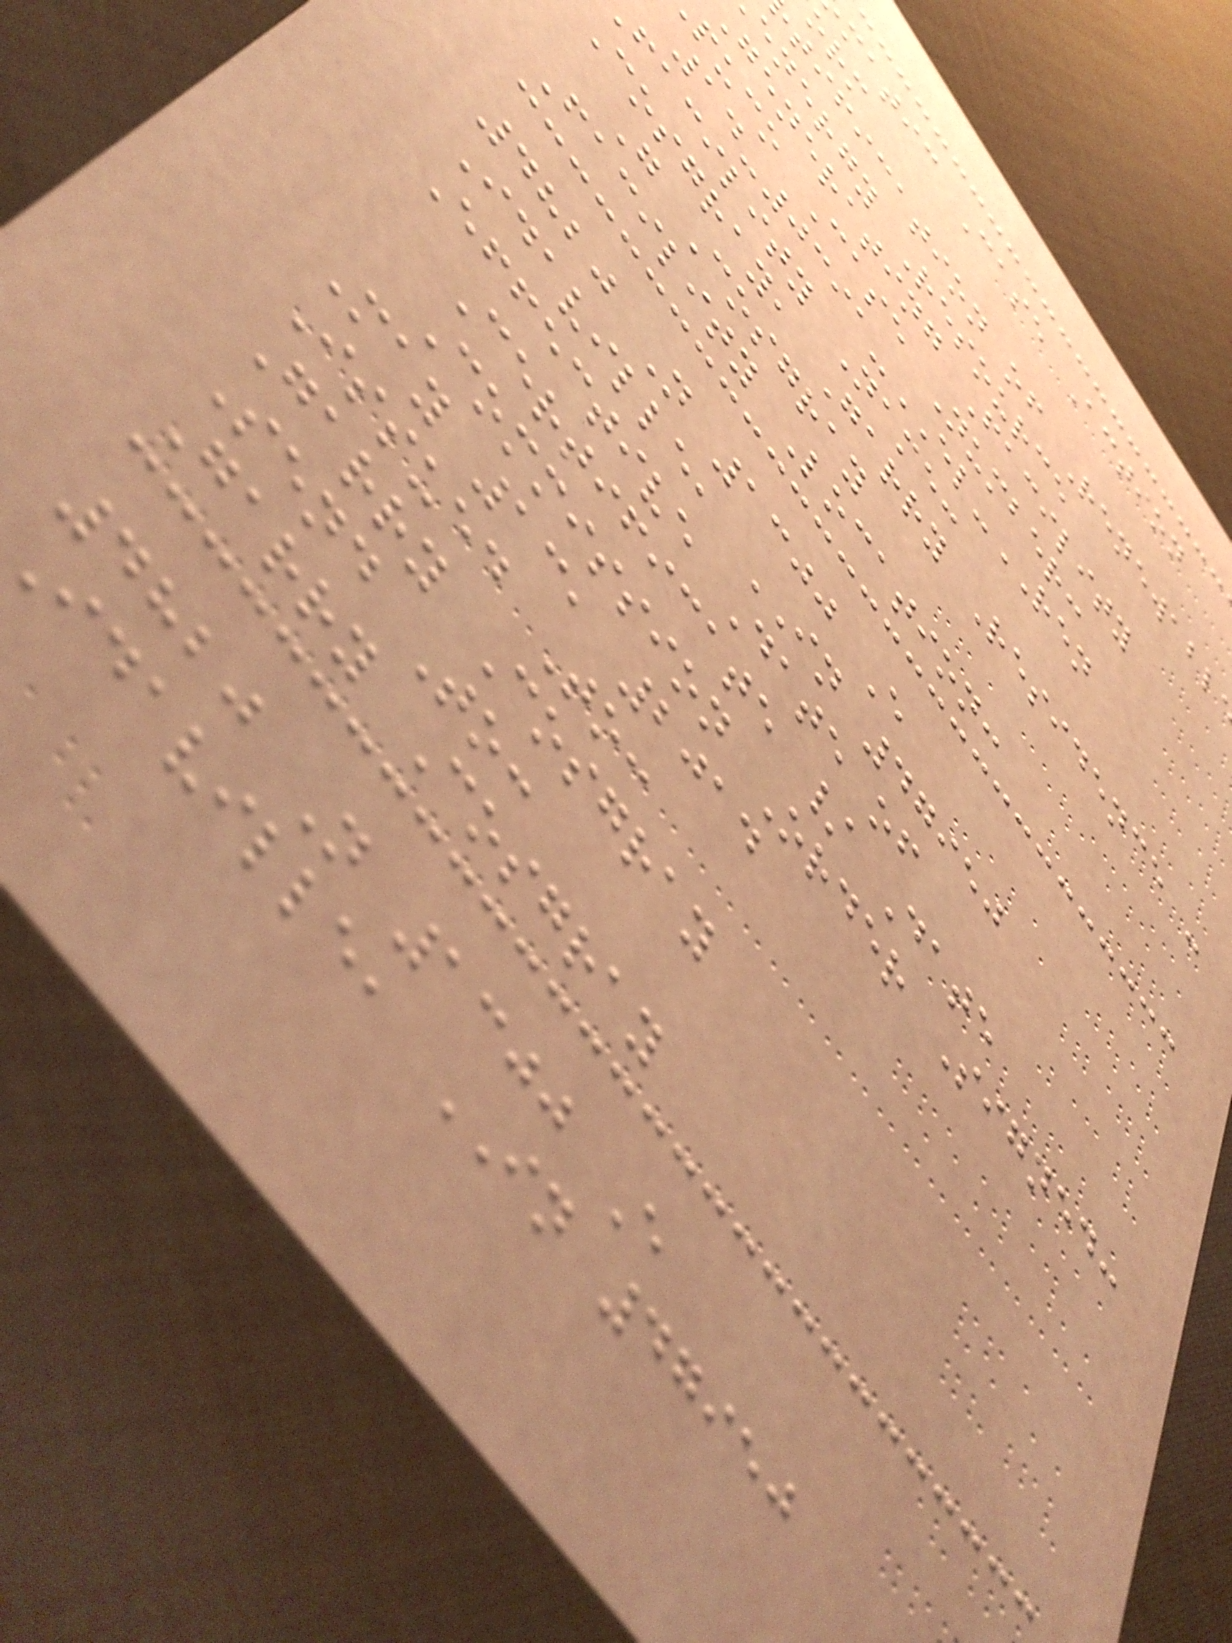matic Case Action
tification of Renewabl
energy Resource
generating Facility
puco Case Number:
14-0391-EL-REN
facility Name:
Cosgray, Garry Residence -
G Cosgray
Facility Location:
4820 N 1300 E
Idaville, IN 47950
Effective Date of
Certificate / Date
Commission Order Signed:
May 13, 2014
Issued To:
Garry Cosgray
Send To:
Garry Cosgray
4820 N 1300 E
idaville, IN 47950
